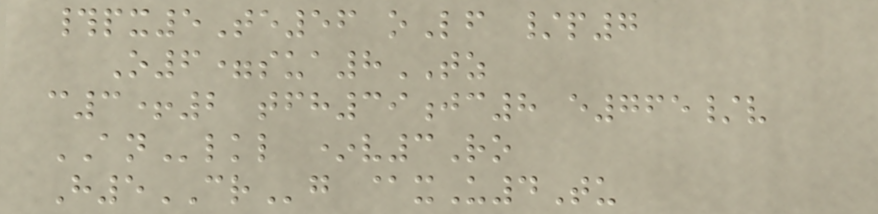#px5Te56 oLf /p7
O6=sua8TZ
c3+2 tfh39jc8 e765/v
ANlkl *v3Ro
H5CRg @xU4Tu
